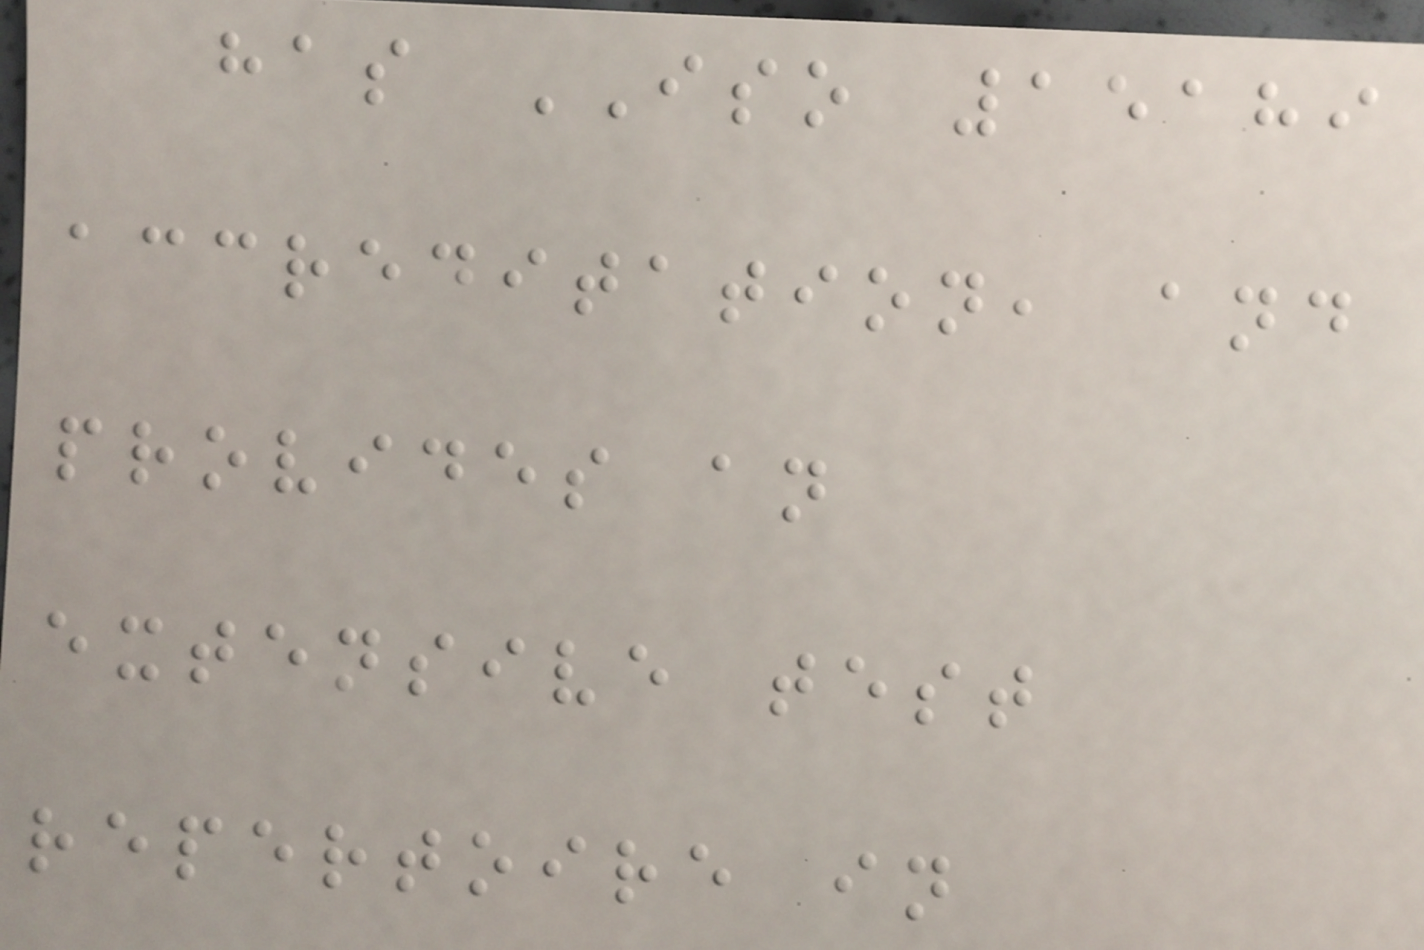has ISO 15189
accreditation, and
provides an
extensive test
repertoire in
